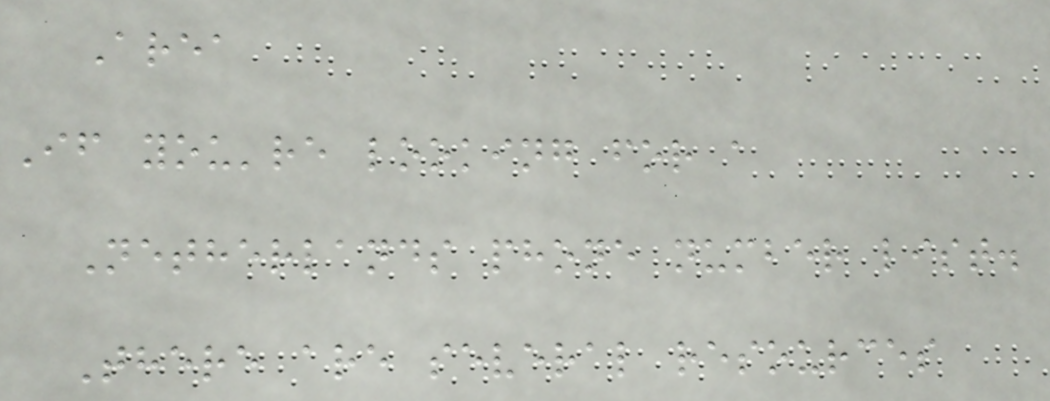Area
If you're looking for a
Netherlands phone number list.
There are several resources
